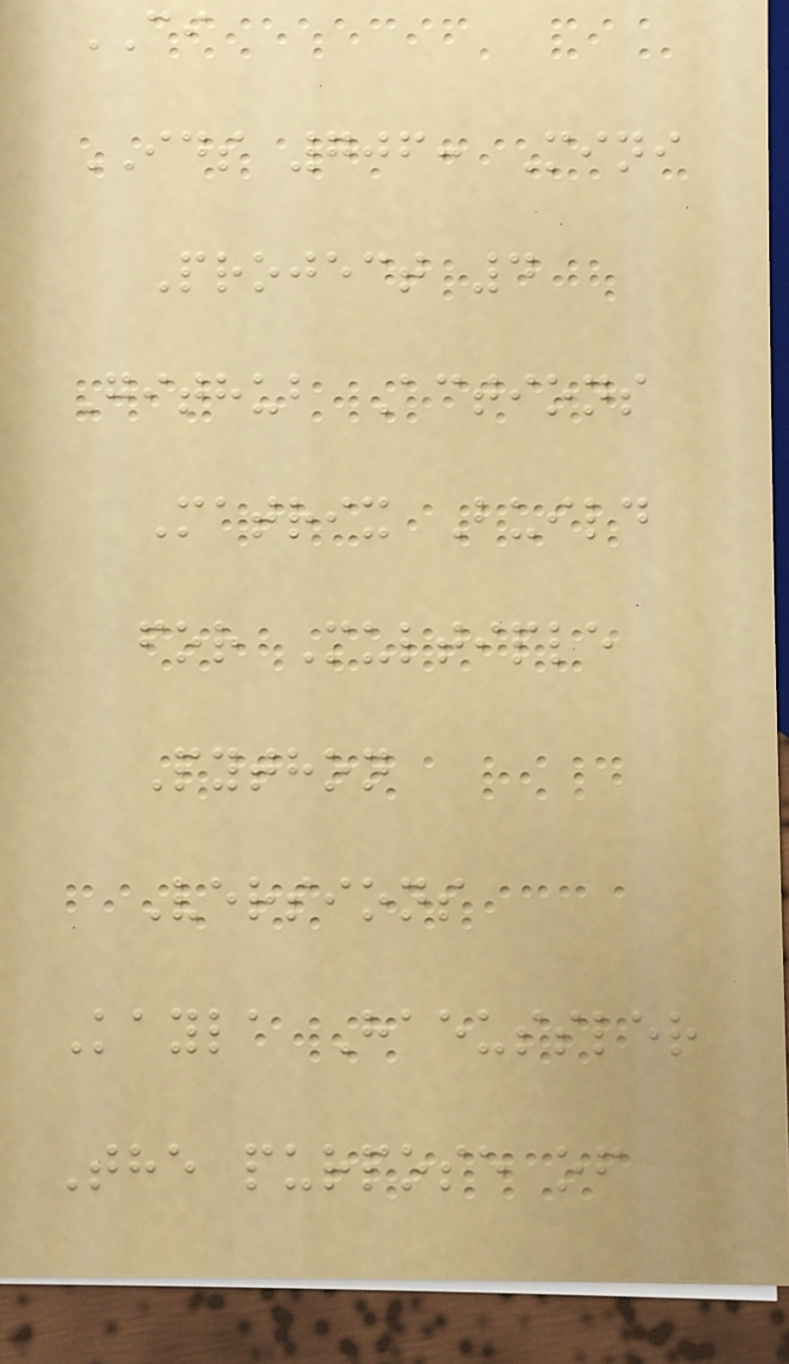CI
IDS 706: Mini
Project 4
Github Actions
Matrix Build
for Multiple
Python
Versions
Kayla Haeussler
The purpose of
